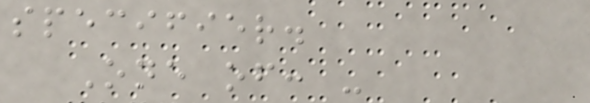specifier.
One of: -
